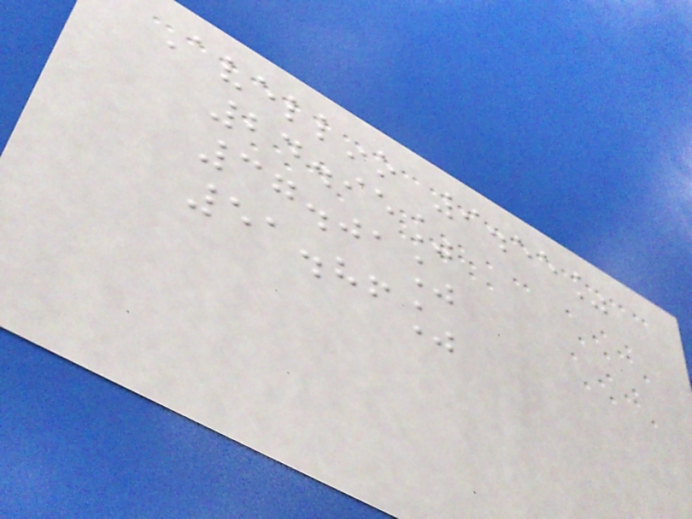Avellino 9.55%
24.95%
37.01%
51.86%
